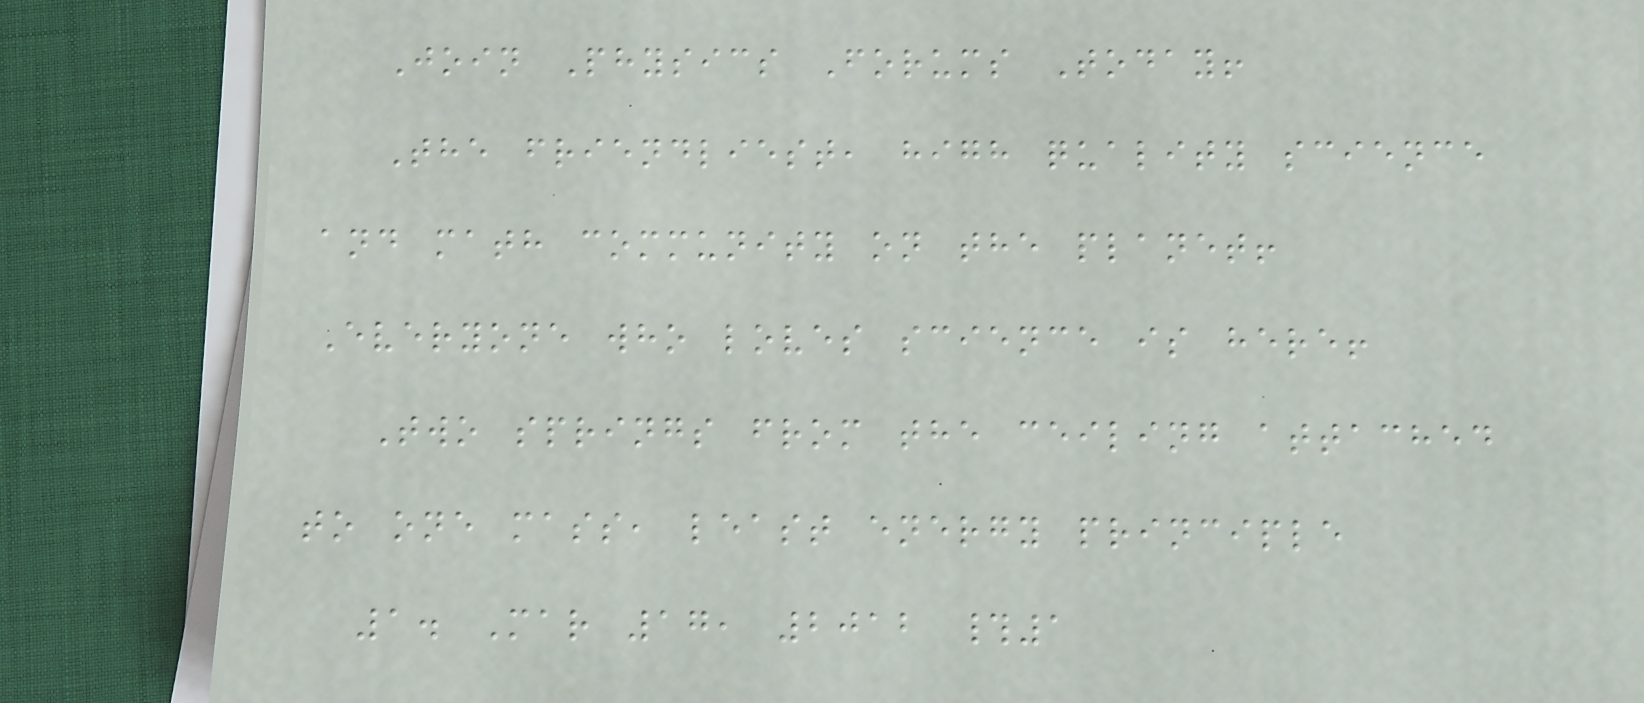Join Physics Forums Today!
The friendliest, high quality science
and math community on the planet!
Everyone who loves science is here!
Two springs from the ceiling attached
to one mass, least energy principle
1. Mar 17, 2012 #1
